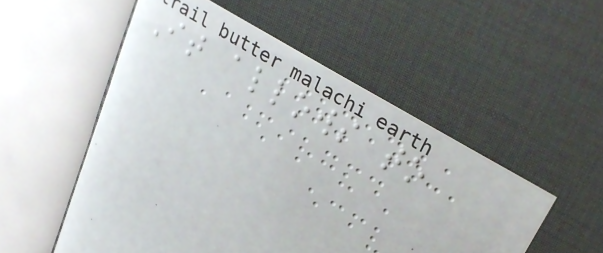It allows to
